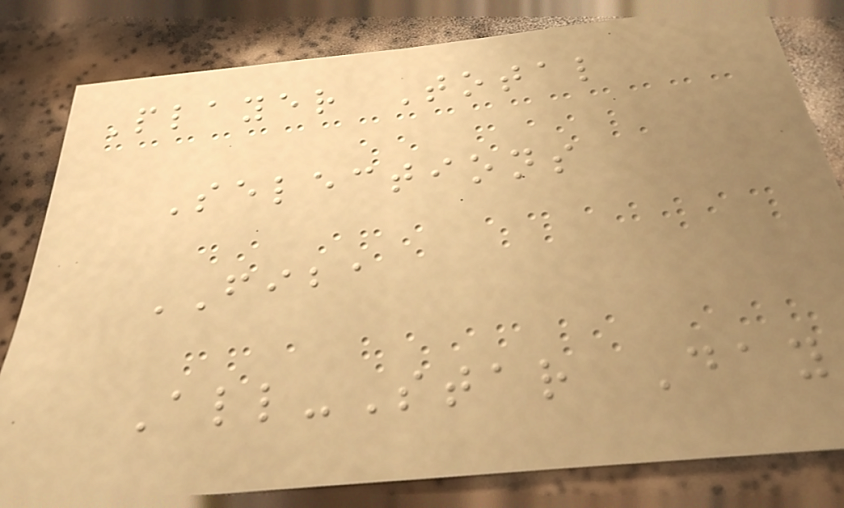Player Total
Selections
FIBA
All-Star Day
